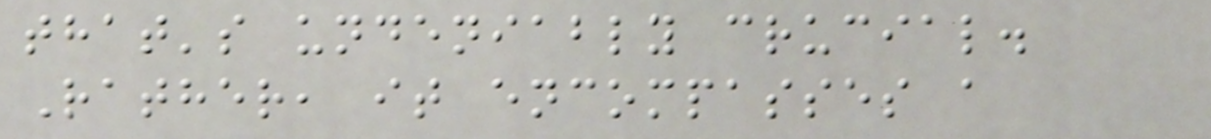that's undeniably crucial.
Rather, it encompasses a
